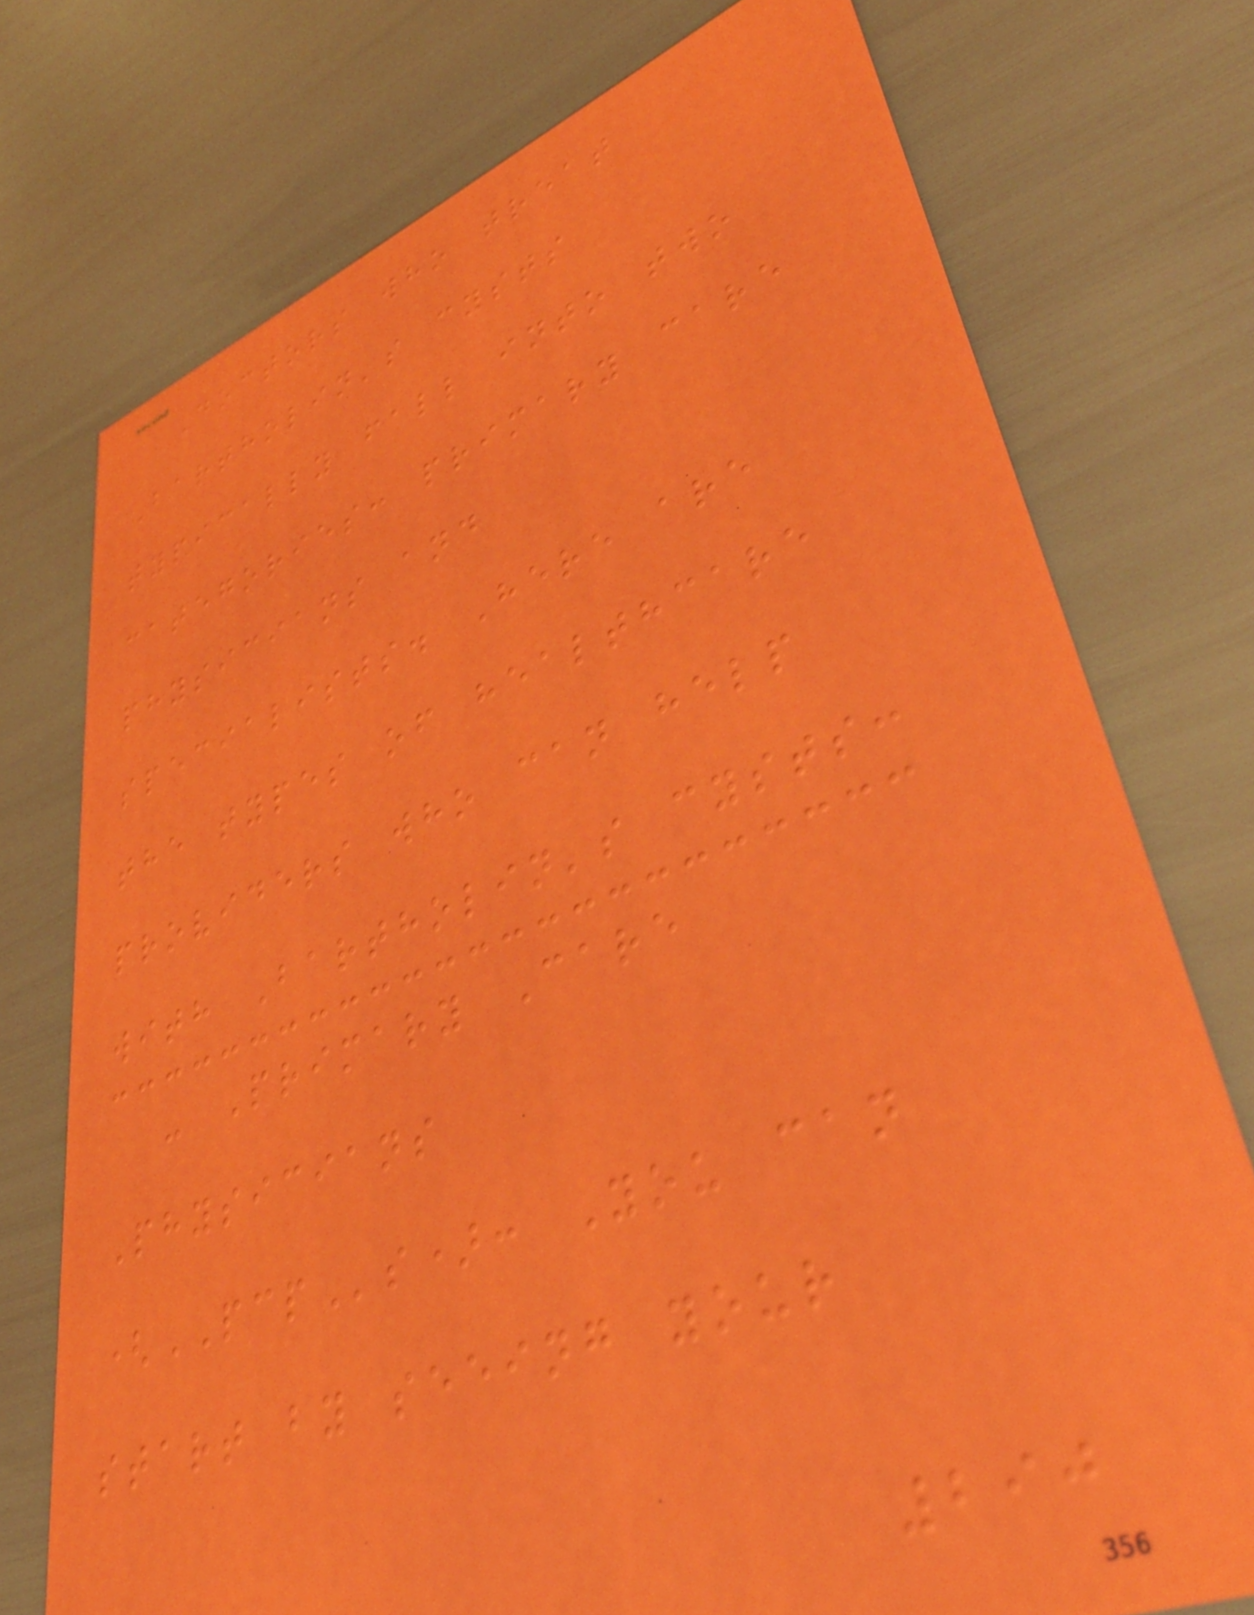Doctors who treat
Bartholin's cysts
typically fall into two
categories: primary care
physicians and
specialists. Here are
the types of healthcare
providers who can help
with Bartholin's cysts:
- Primary Care
Physicians
(PCPs): You can
start by seeing your
290
